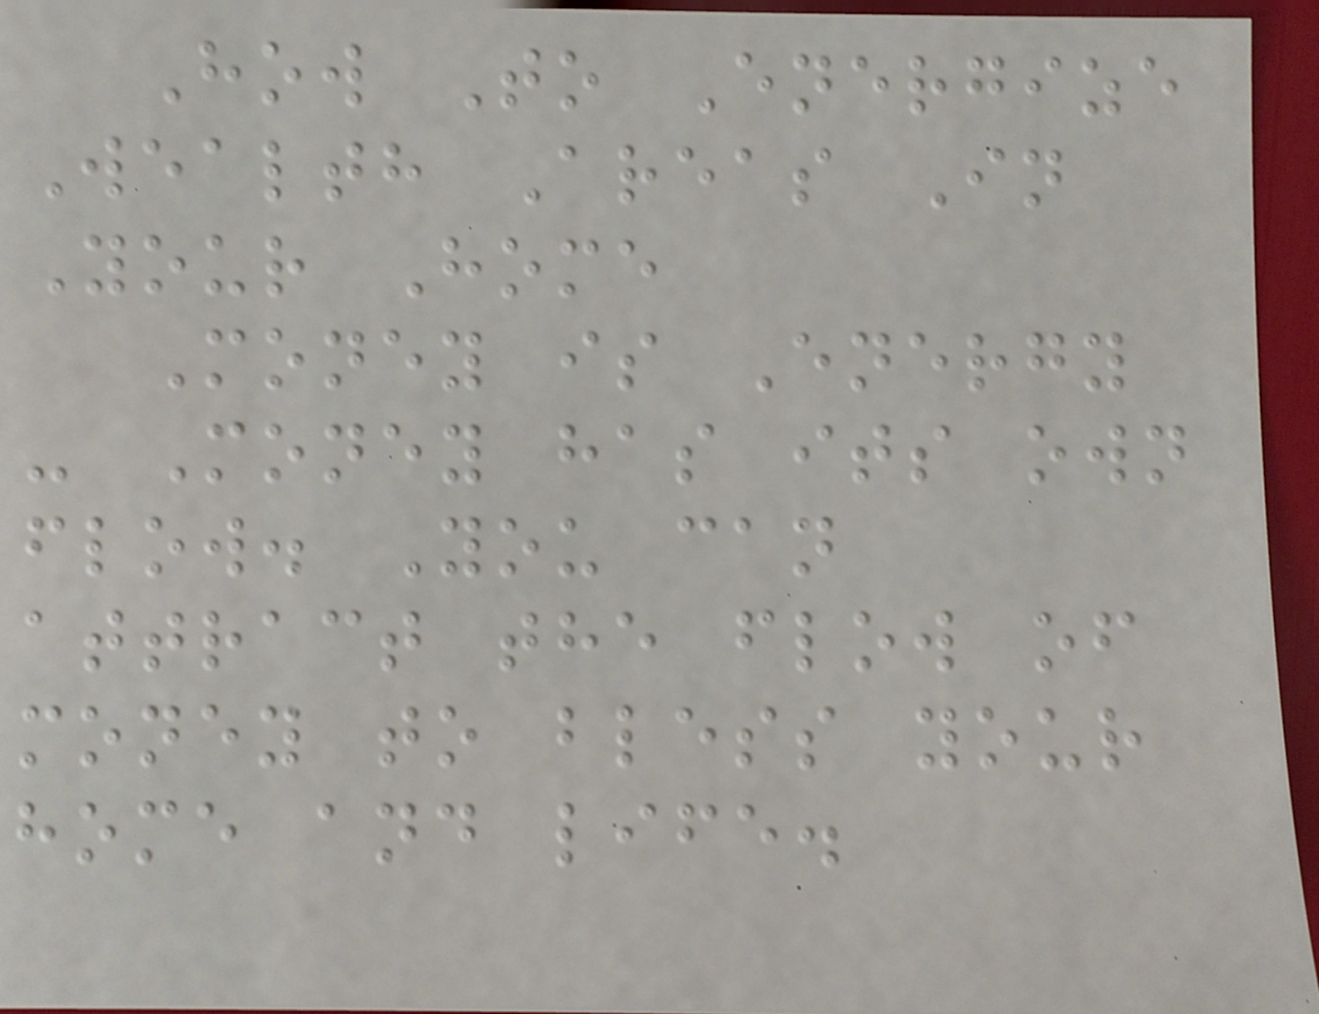How To Energize
Wealth Areas In
Your Home
Money is Energy
- Money has its own
flow. You can
attract the flow of
money to bless your
home and life.
